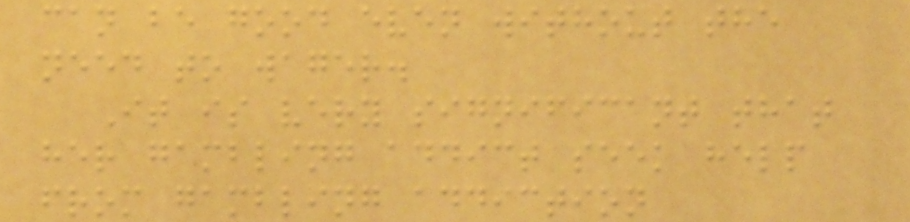can be good even without the
need to wager.
It is very significant that
her gambling addict seek help
from gambling addiction
